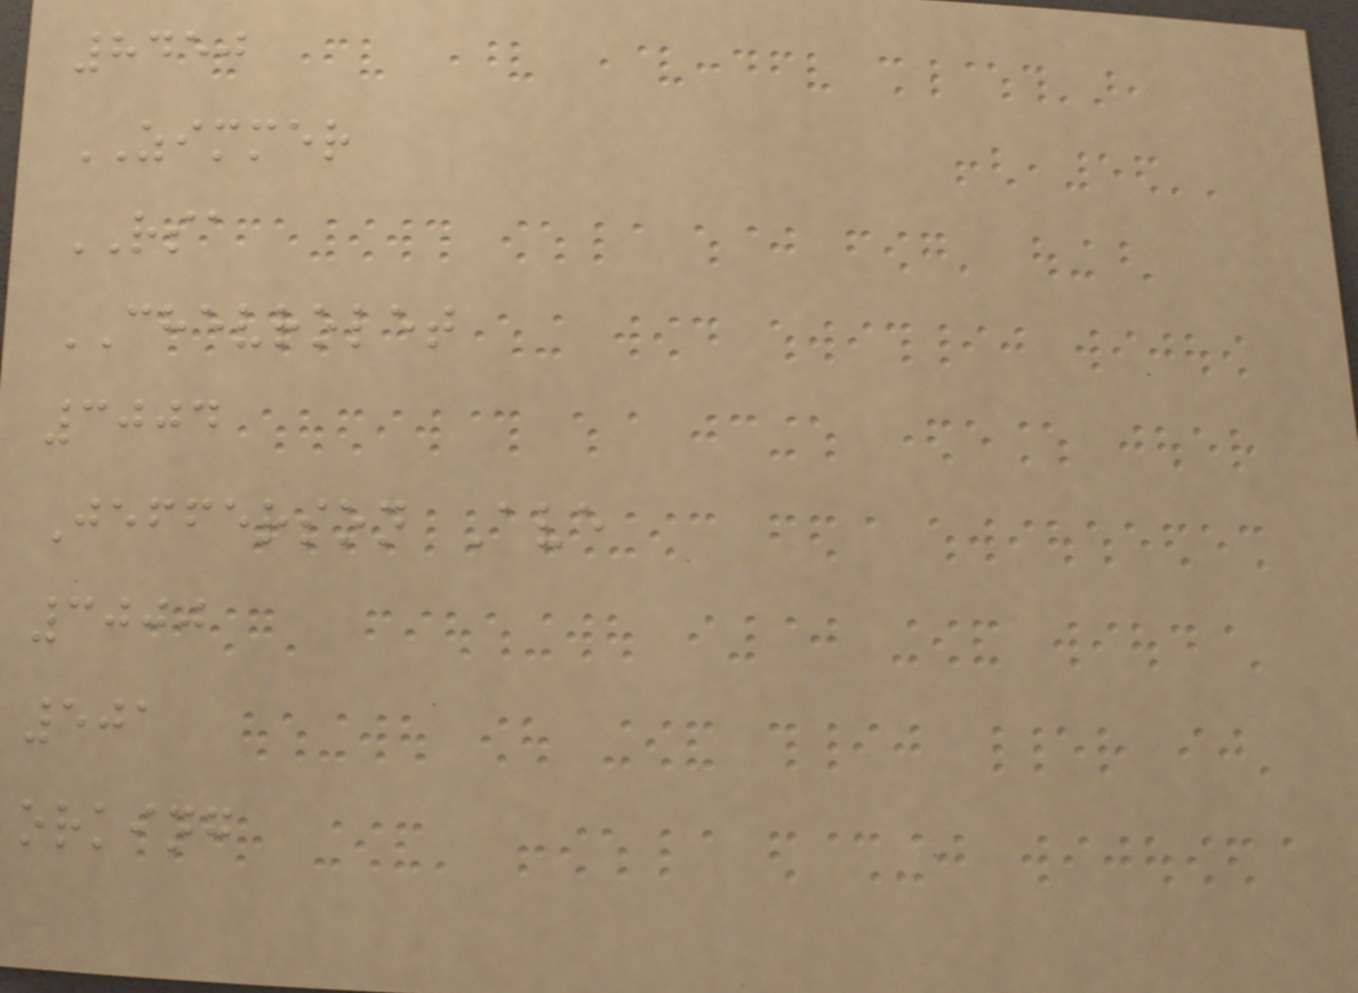8450
ZIMMER
RSA
CHEVROLET
3004
Jefferson Ave
3000
501
orking
